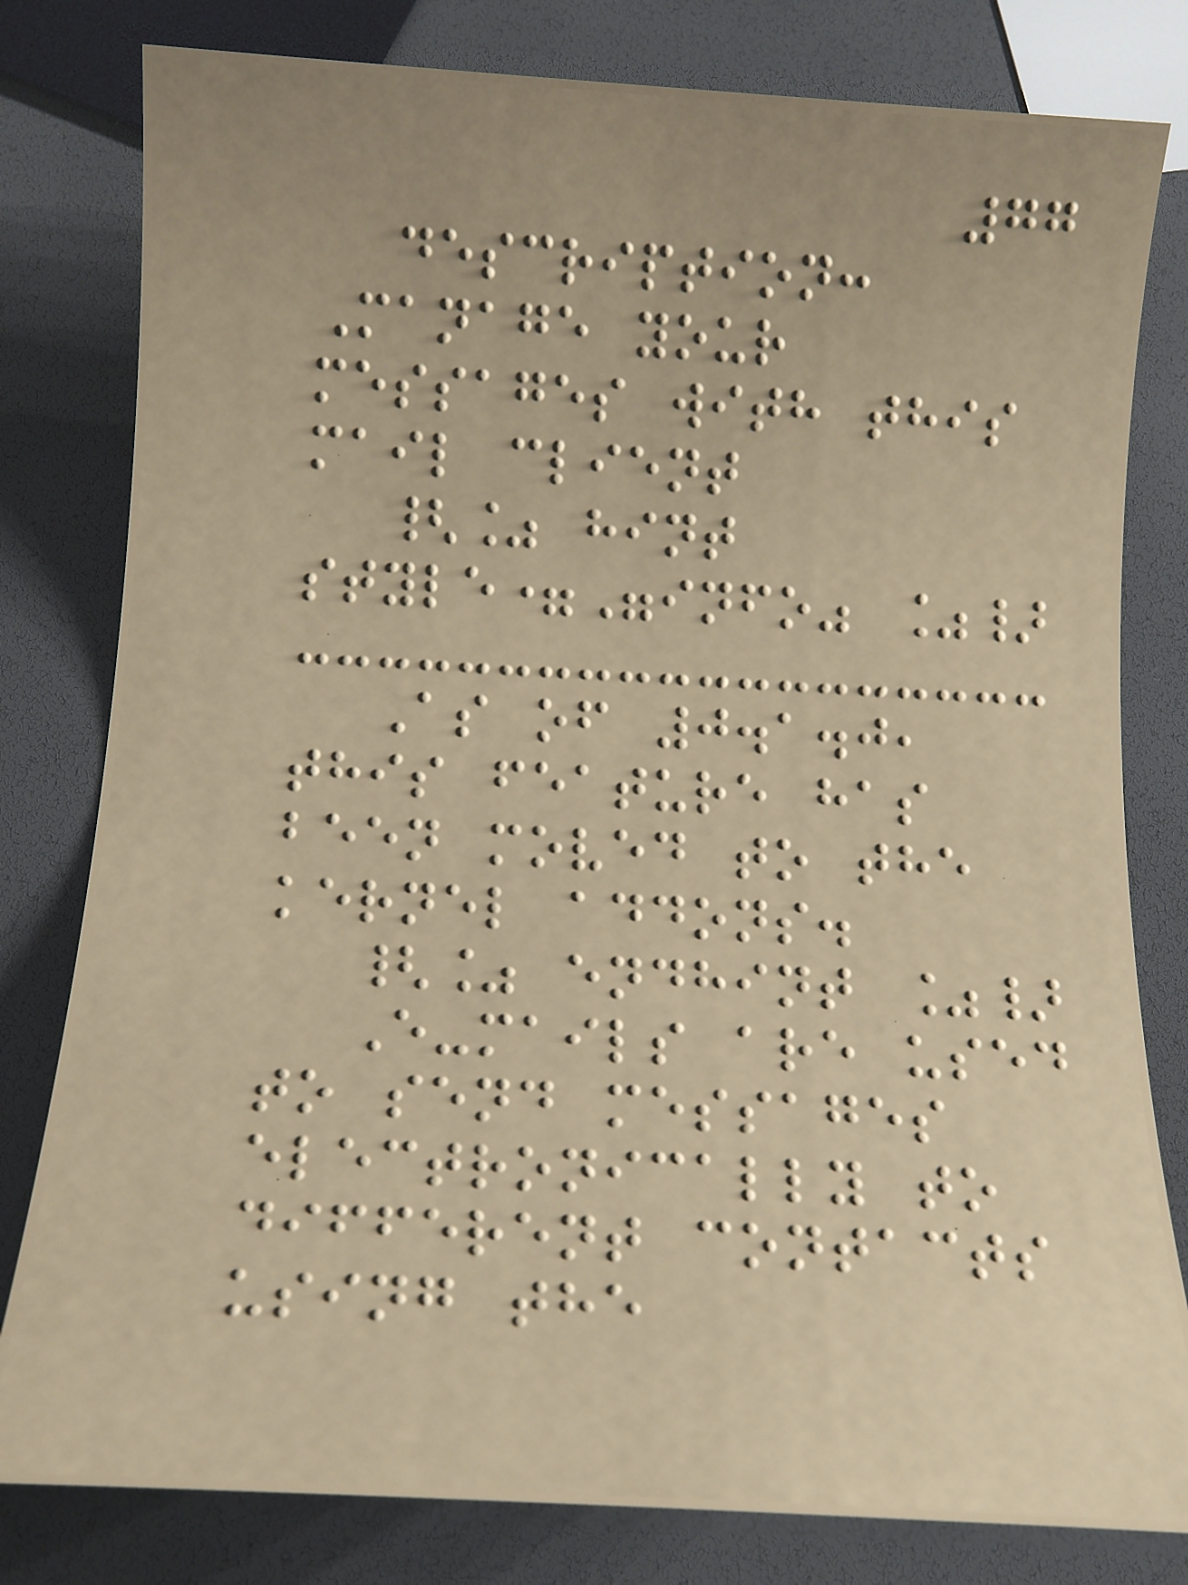77
description:
Manage your
messages with this
mail client
{% hint
style="info" %}
As of 0.1.0,
this feature has
been moved to the
kernel addons.
{% endhint %}
E-mails are used
to send messages
electronically to
different contacts
using the
